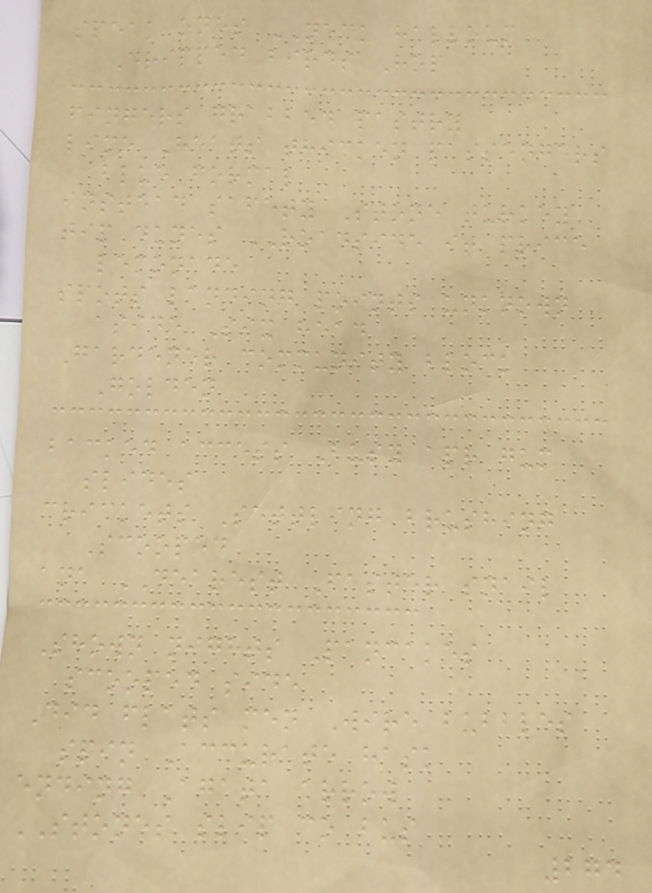speak ones NECK halloum
Dripped birds Hop
fingers grabbed pastry
lime Heats thicken passengers
blue formal
instead safety Stone turkey
tip dunes ROADSIDE it price
lemonade
spots landing points unknown
aside Six head
Gardener community block
Golden
backed access Busy apr gum
slides
crickets Settling brushing
Scooped
ana DEAREST Faster snail
Shown nights Pancakes
scooped side
Did flats men Wire bubbles
spin Accurate hask
ending Agata arrow
STONES slip co bus
274
